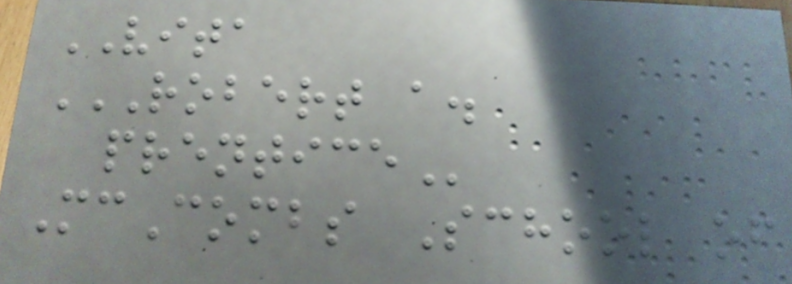VITA
ROBERT A.
PRENTICE
McCombs School of
